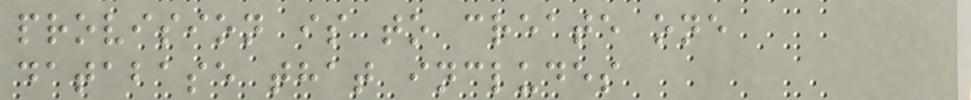provision is to create one
database that includes
